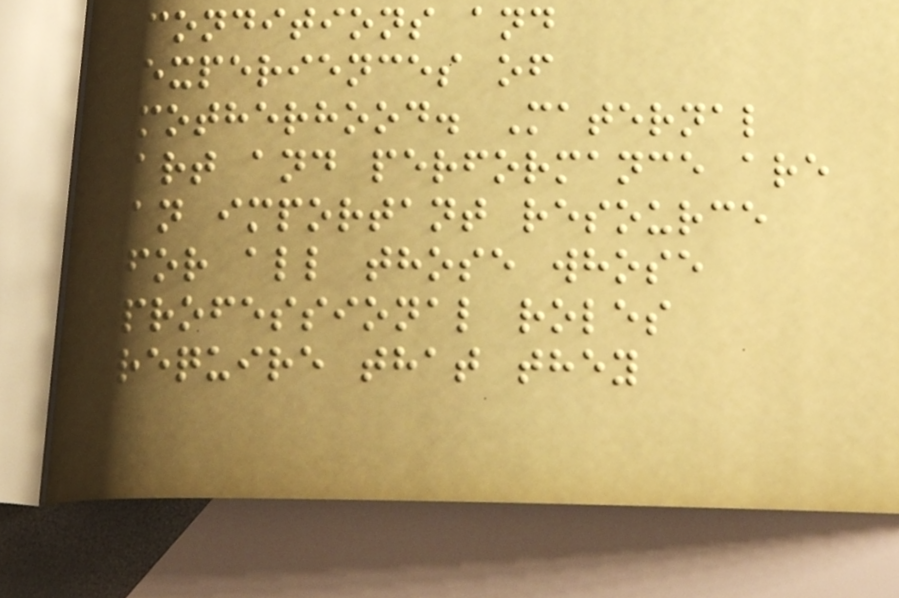conditions and
experiences of
motherhood. Maternal
art and performance are
an important resource
for all those whose
professional roles
require that they
